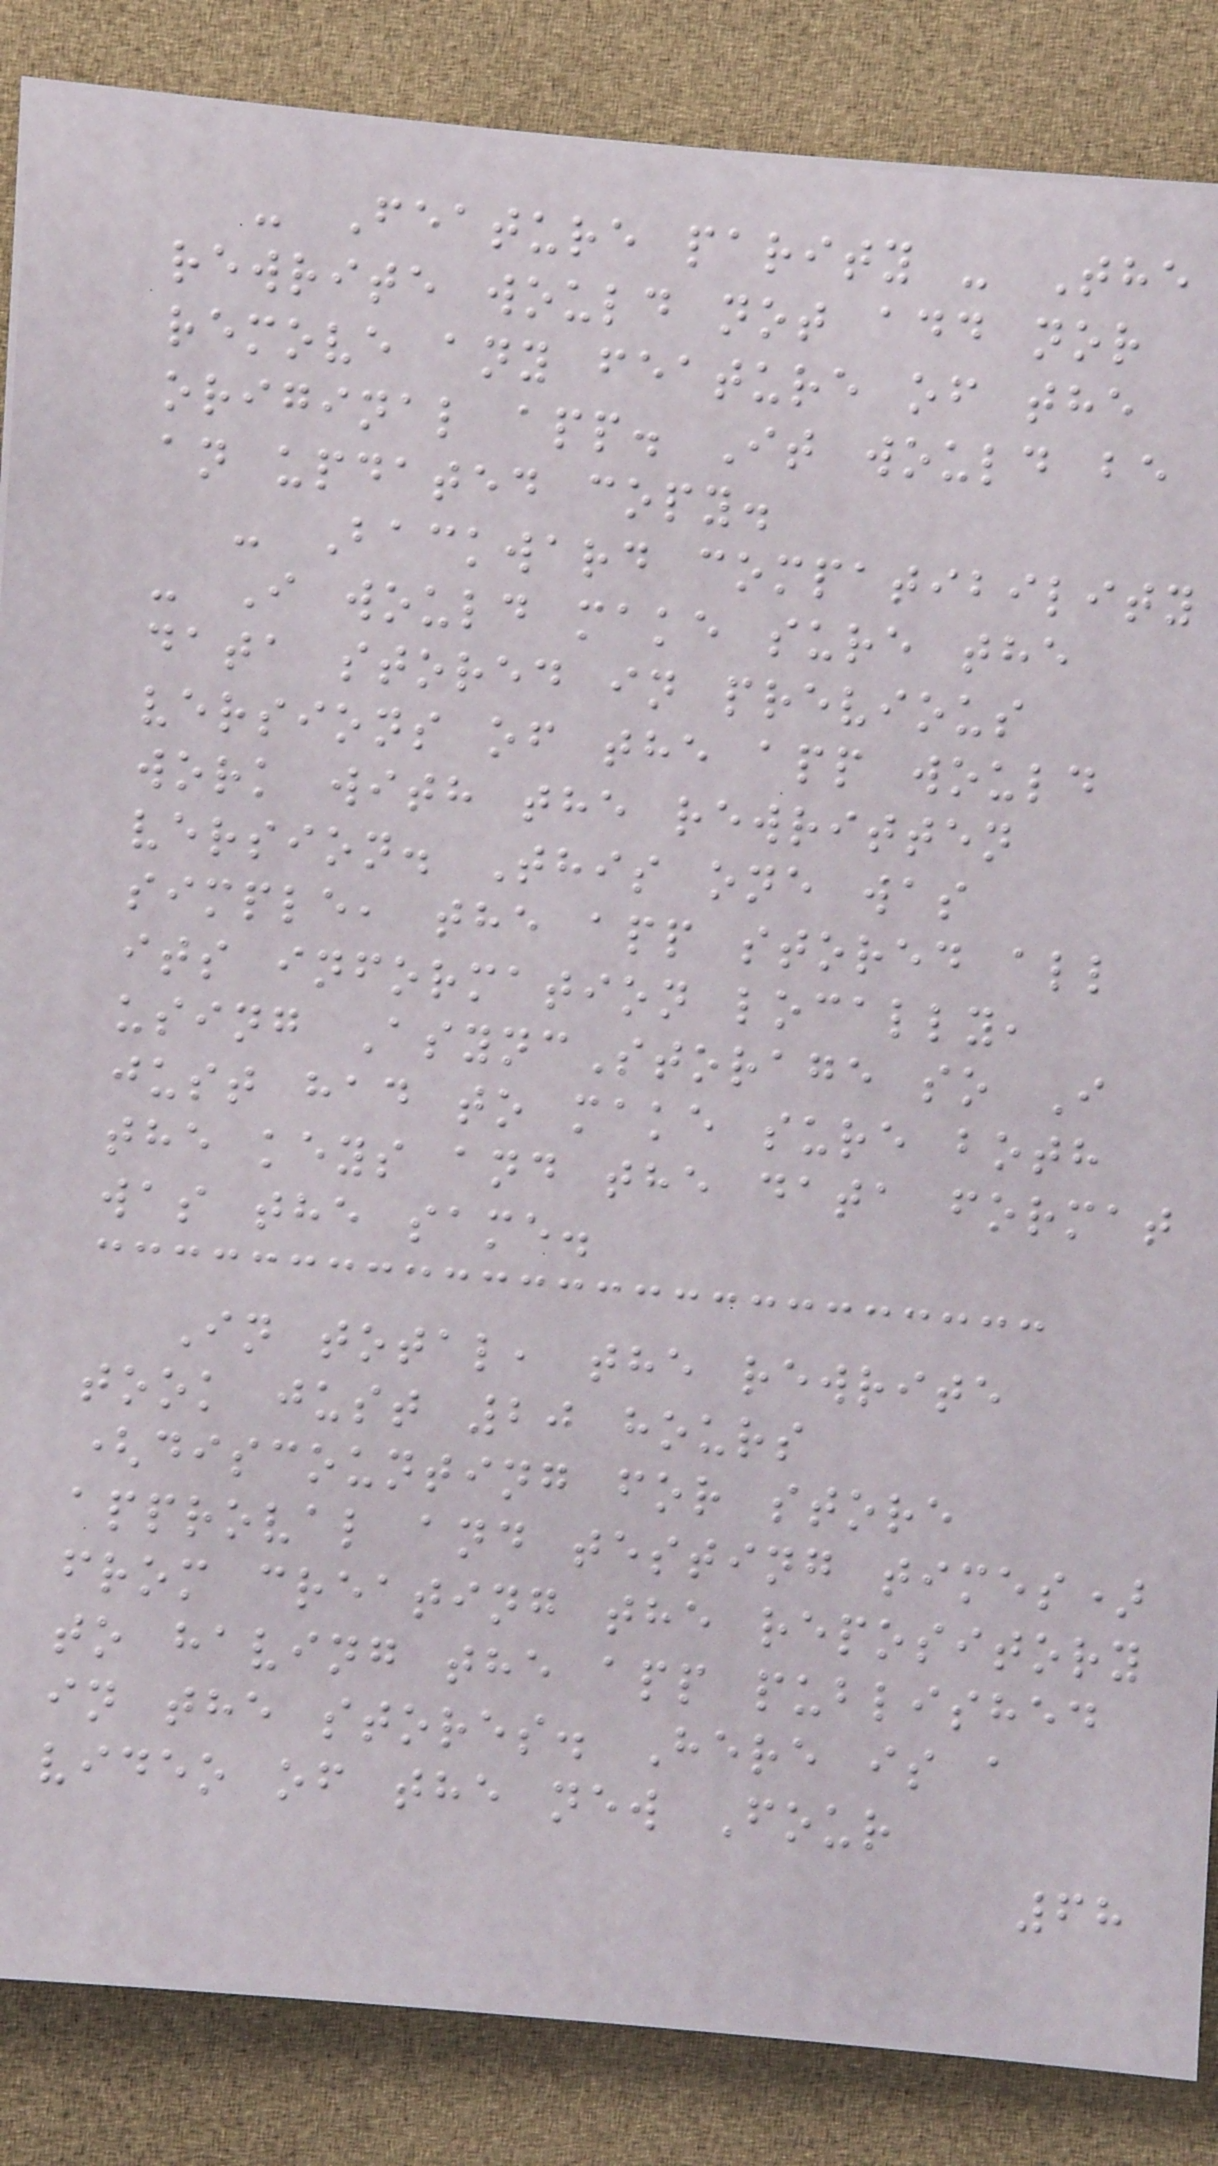- Feature parity - The
rewrite would not add nor
remove any feature of the
original app. It would be
an updated copy.
- Backward compatibility
- I would make sure the
data stored in previous
versions of the app would
work with the rewritten
version. This one was
simple, the app stored all
its information locally,
using AsyncStorage so I
just had to make sure both
the keys and the data format
was the same.
In total, the rewrite
took just 20 hours
(discounting for store
approval and testing times)
from creating the repository
to having the app published
in the stores. Here is a
video of the new Four
68
